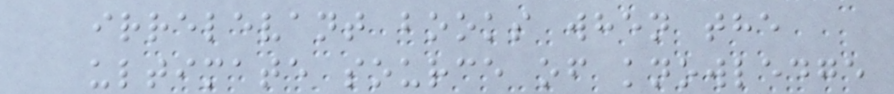irrelevant books when the
ultimate source of knowledge
